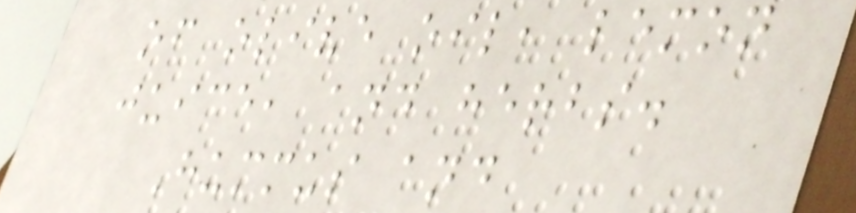of olive oil, lemon
juice, and herbs.
Hummus and
